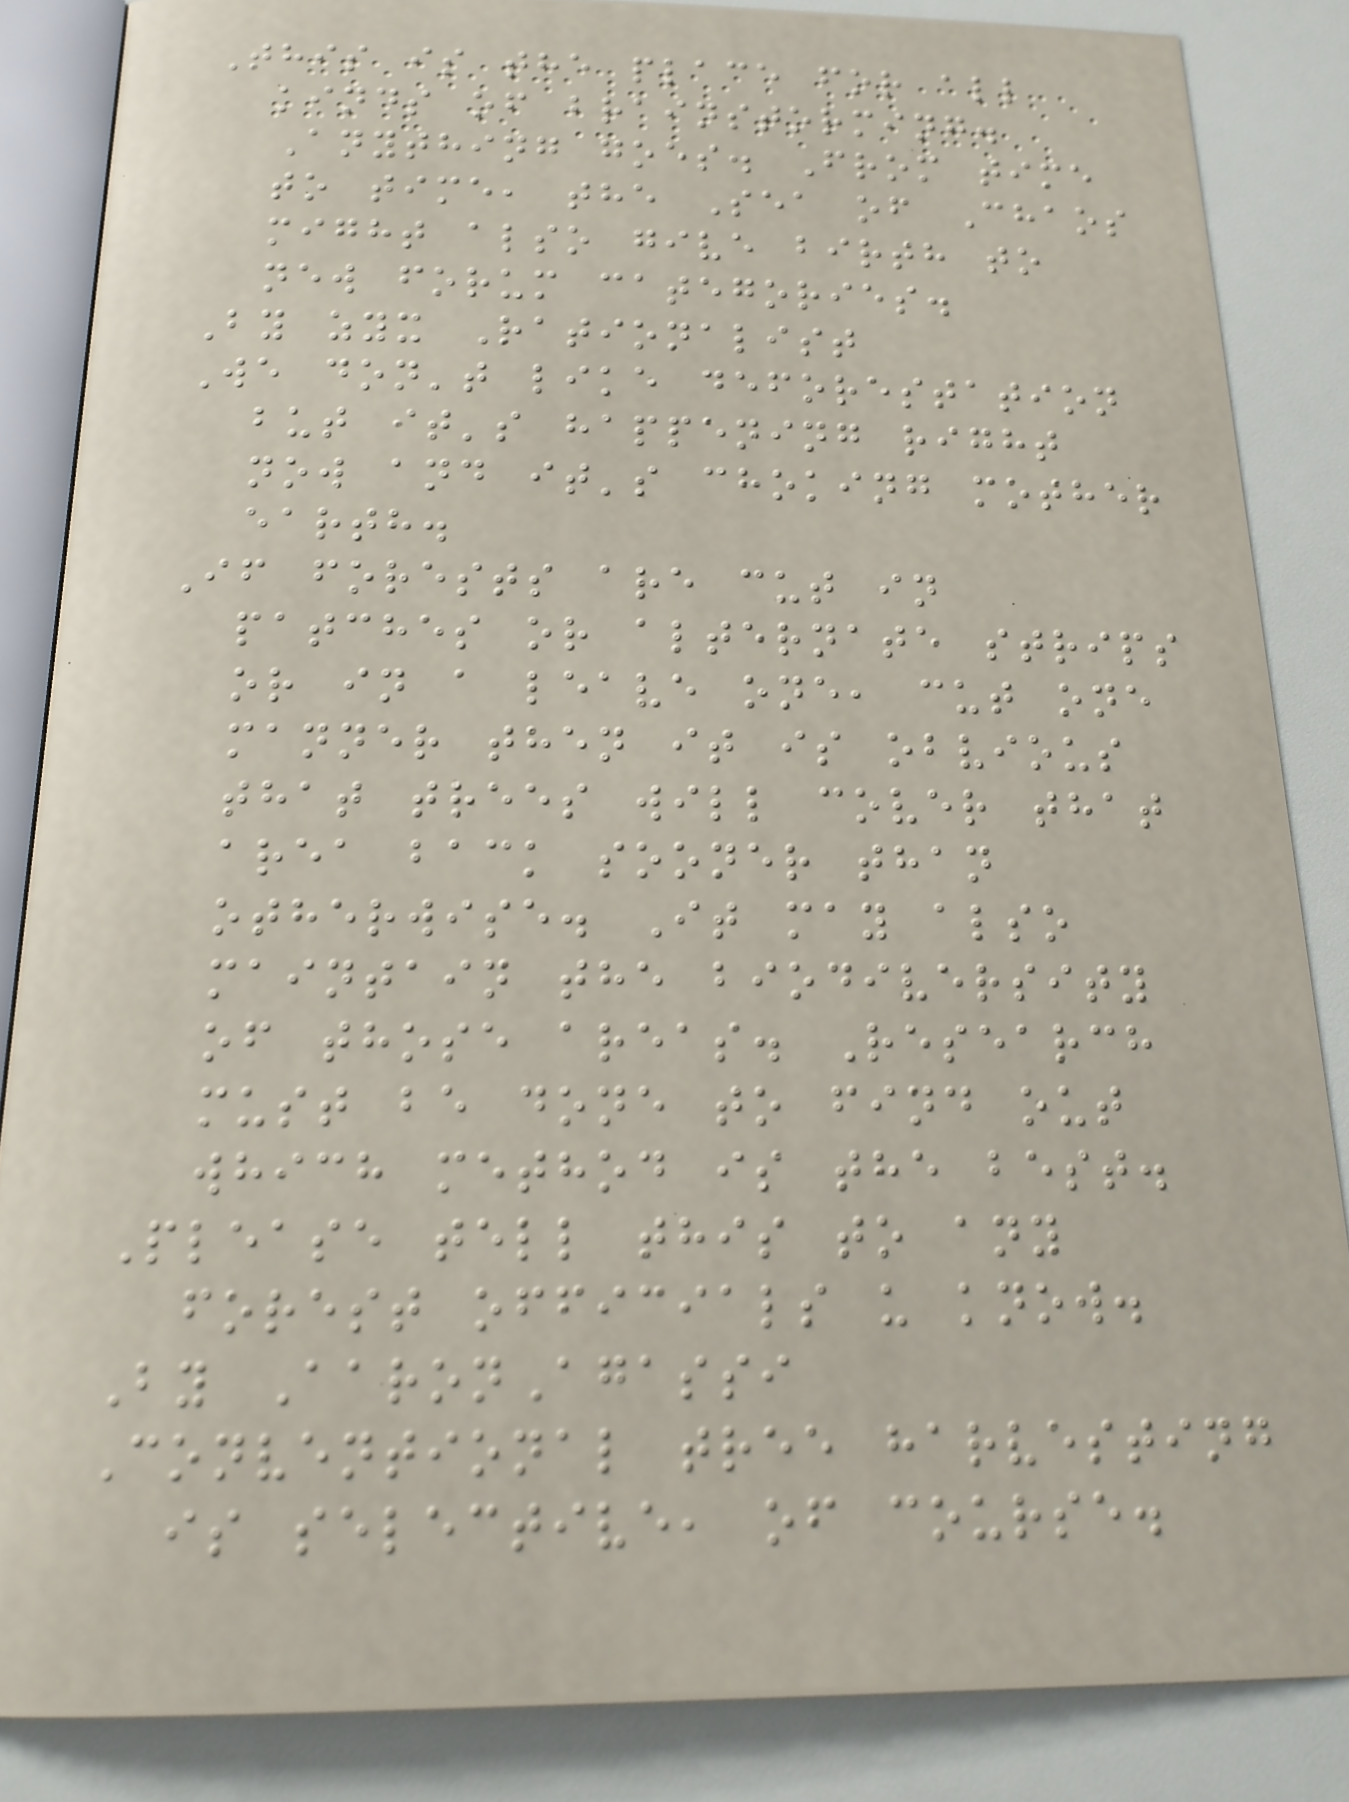This is the place for all
kinds of brainstorming.
Anything goes. From time
to time, the Sea of Chaos
might also give birth to
new forum categories.
By zyx Rationalist
We don't like deforestation
but it's happening right
now and it's choking mother
earth.
If forests are cut in
patches or alternate strips
or in a leave one, cut one
manner then it is obvious
that trees will cover that
area back sooner than
otherwise. It may also
maintain the biodiversity
of those areas. Research
must be done to find out
which method is the best.
Please tell this to any
forest officials u know.
By AaronAgassi
Conventional tree harvesting
is selective, of course.
